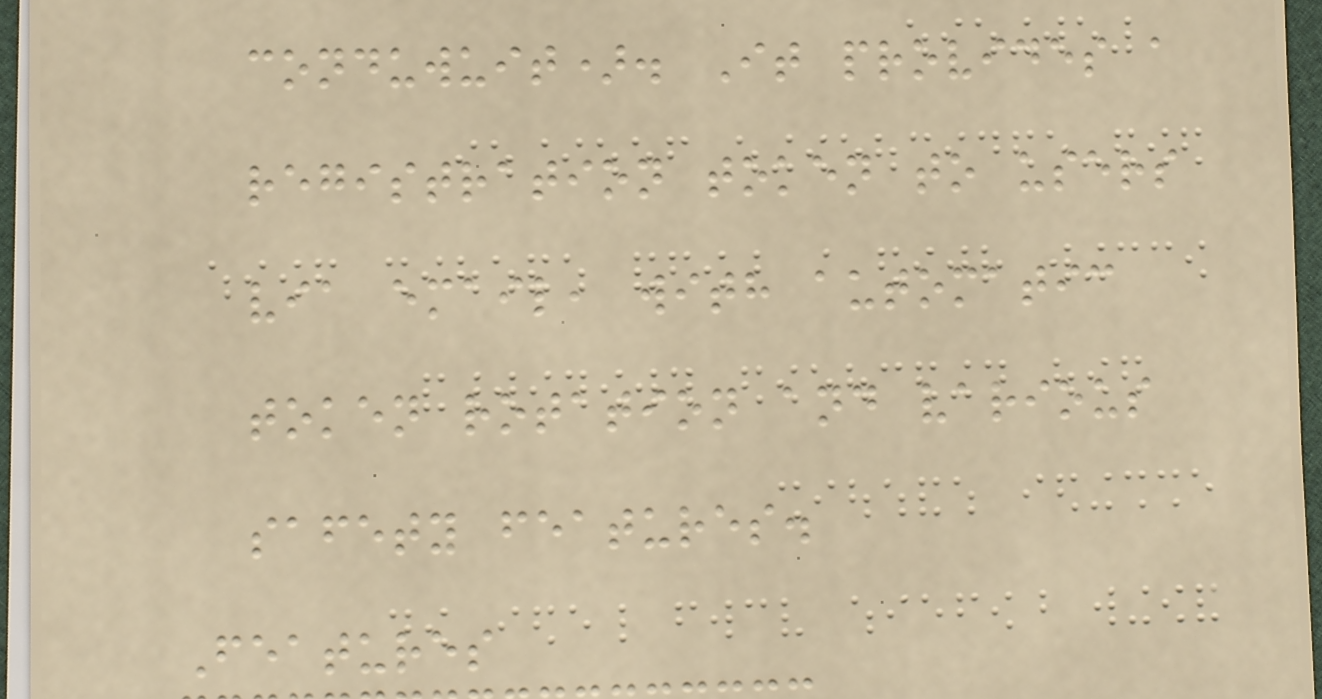conduwuit). It provides a
registration token to users
via email, with automatic
token rotation and various
safety features.
Features
